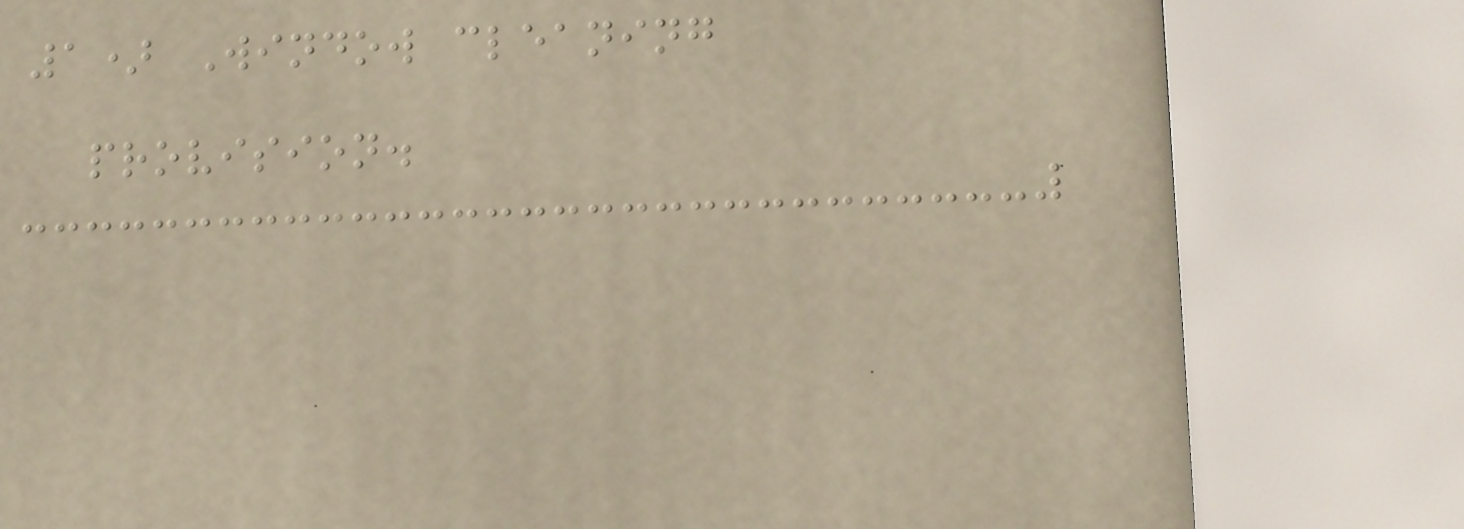1) Window cleaning
provision.
